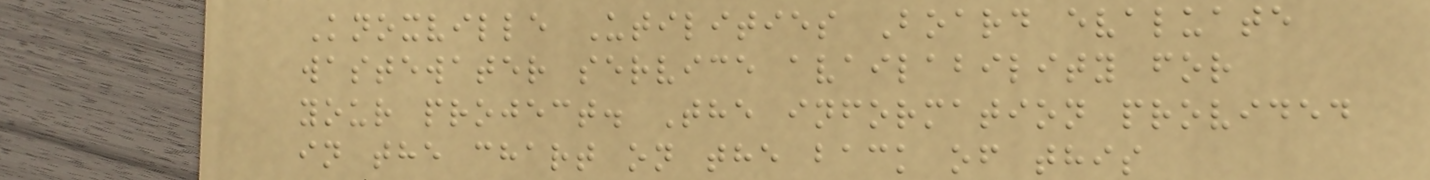Knoxville Utilities Board evaluate
wastewater service availability for
your project. The information provided
in the chart on the back of this
